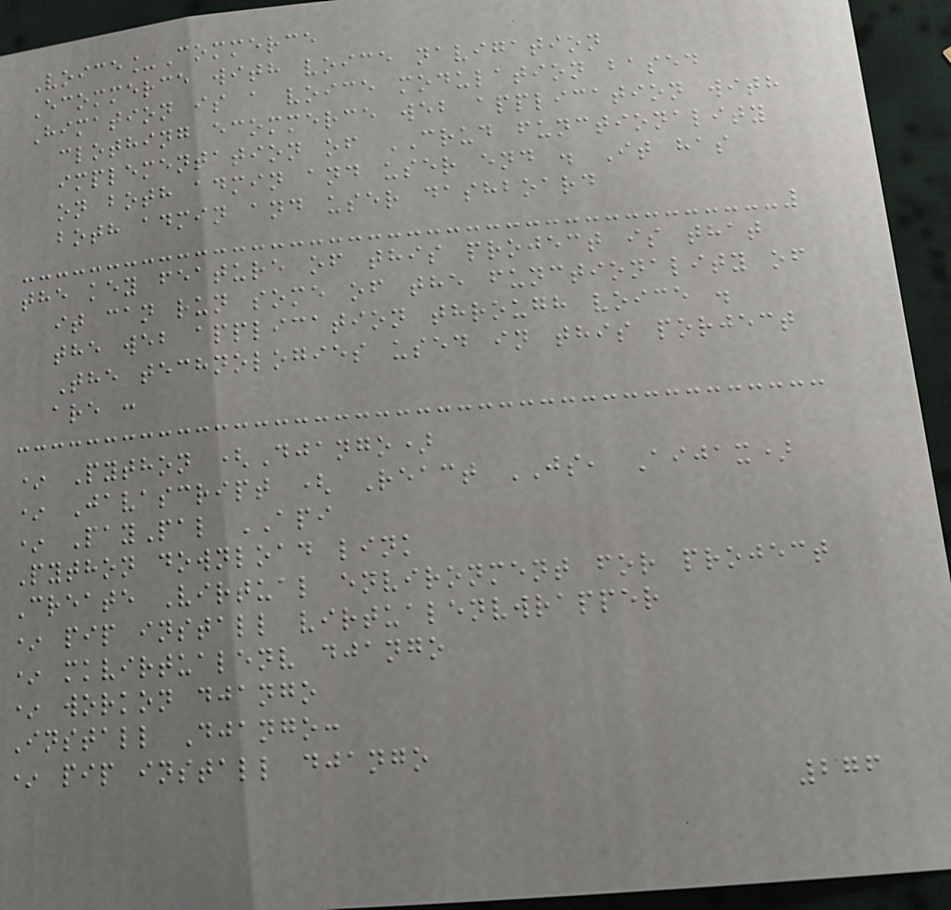Voice_Commerce
Ecommerce with voice navigation
Himation is a voice modulation based
clothing ecommerce web application with
implementation of CRUD functionality
on both admin and user end . It has
both admin and user dashboard
the key feature of this project is that
it can run some of the functionality of
the web application through voice .
The technologies used in this porject
are :
* Python (Django)
* Javascript ( React JS, Aijax)
* PayPal API
Python download link
Create Virtual environment for project
* pip install virtualenvwrapper
* mkvirtualenv django
* workon django
Install Django:
* pip install django
276
